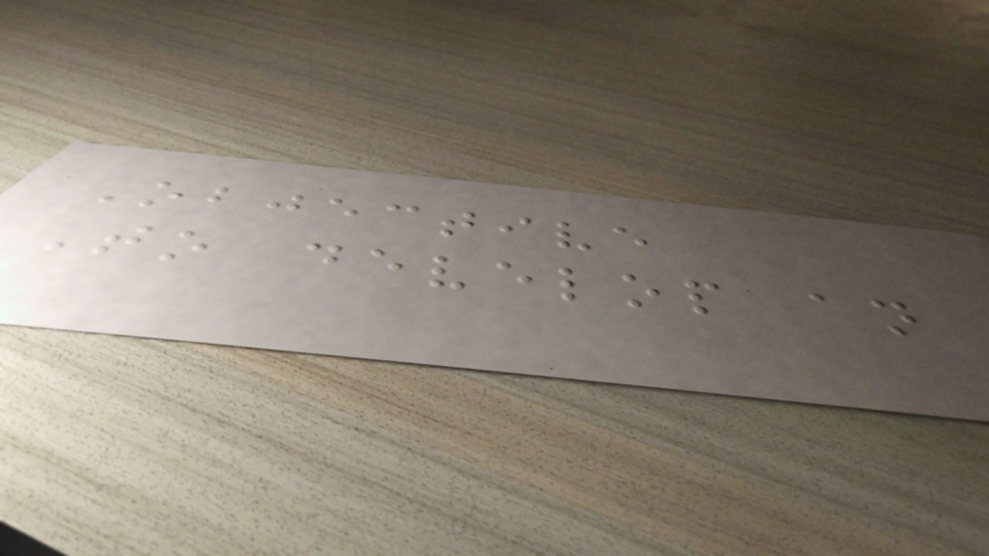Objective
To develop an
